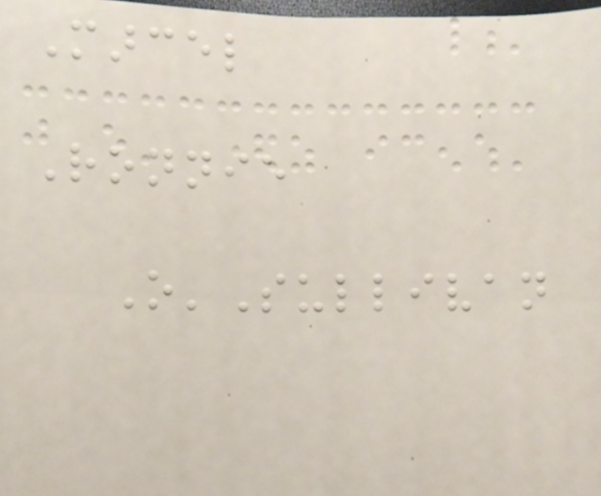Marcel
Ronnie
O'Sullivan
